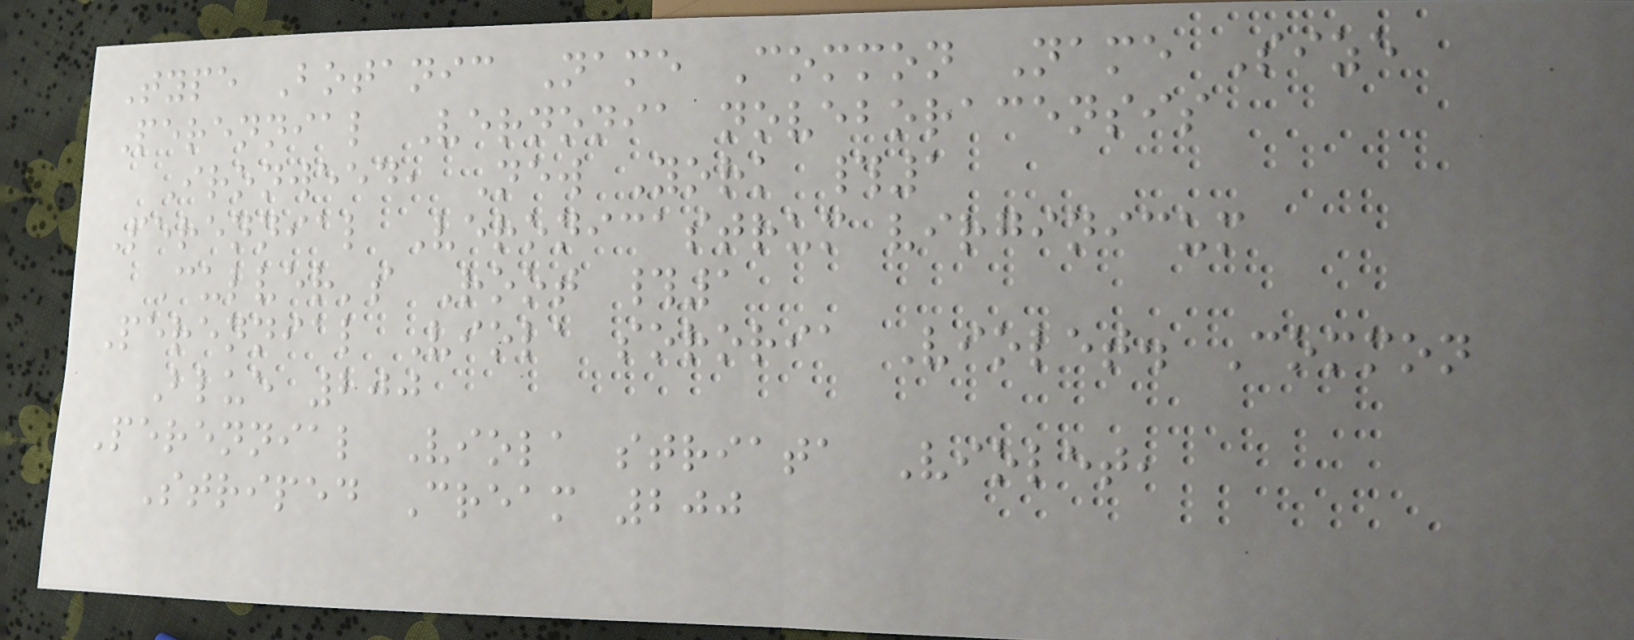Type Botanic Name Common Name Size
Perennial Vernonia noveboracensis
Ironweed, New York #1
Perennial Veronicastrum virginicum
Culver's Root #1
Perennial Viola sororia Violet. Common
Blue 200
Perennial Viola striata Violet,
Striped Cream 200
